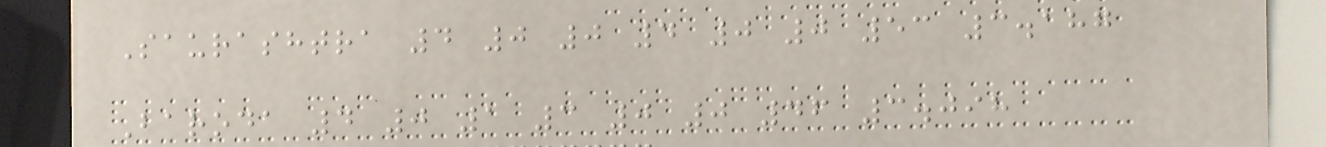Saurashtra 4 0 0 4 0 0 53 3.187
Baroda 4 0 1 3 0 0 46 3.098
